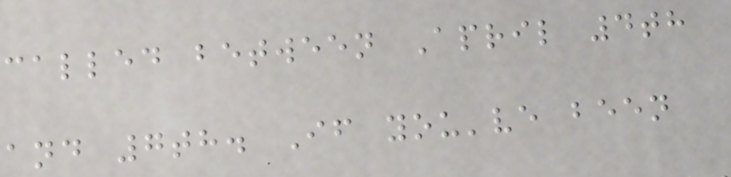called between April 4th
and 7th. If you've been
